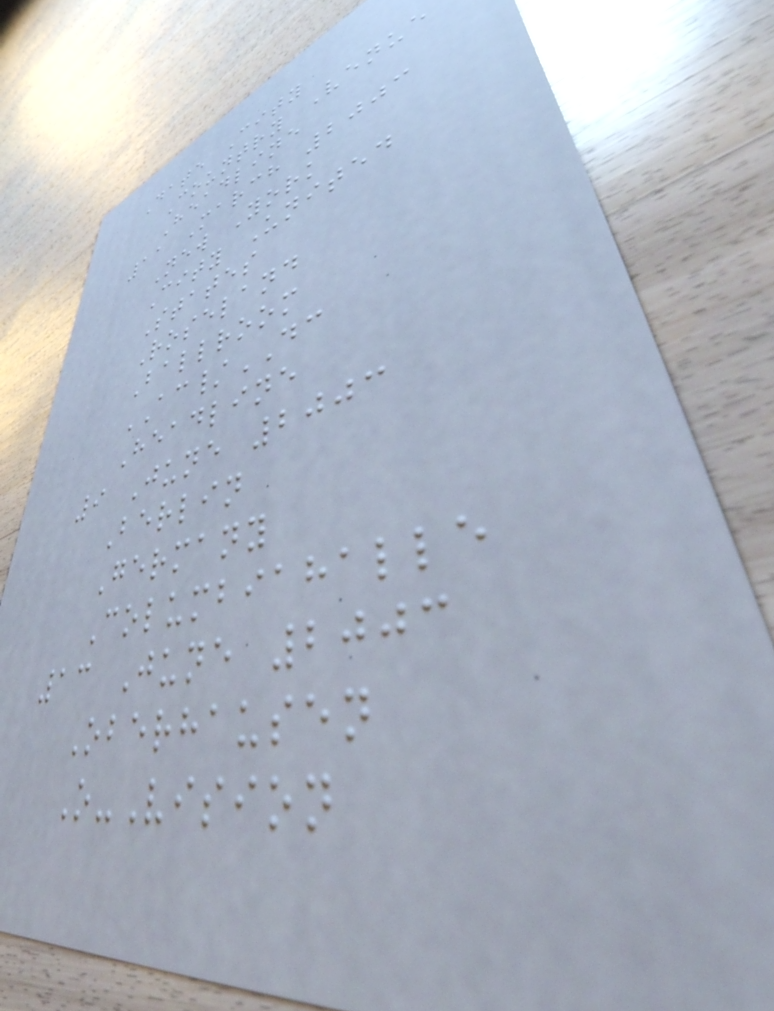Date City
Country Venue
Headline
11 March 2003
New York
City United
States
Roseland
Ballroom
AC/DC
Headline
9 June 2003
Berlin
Germany
Columbiahalle
13 June 2003
Oberhausen
O-Vision
